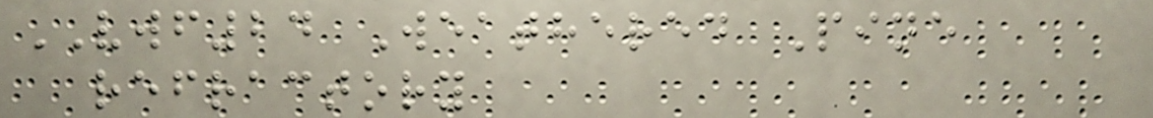VWF24 Weathered Pine
refractory
